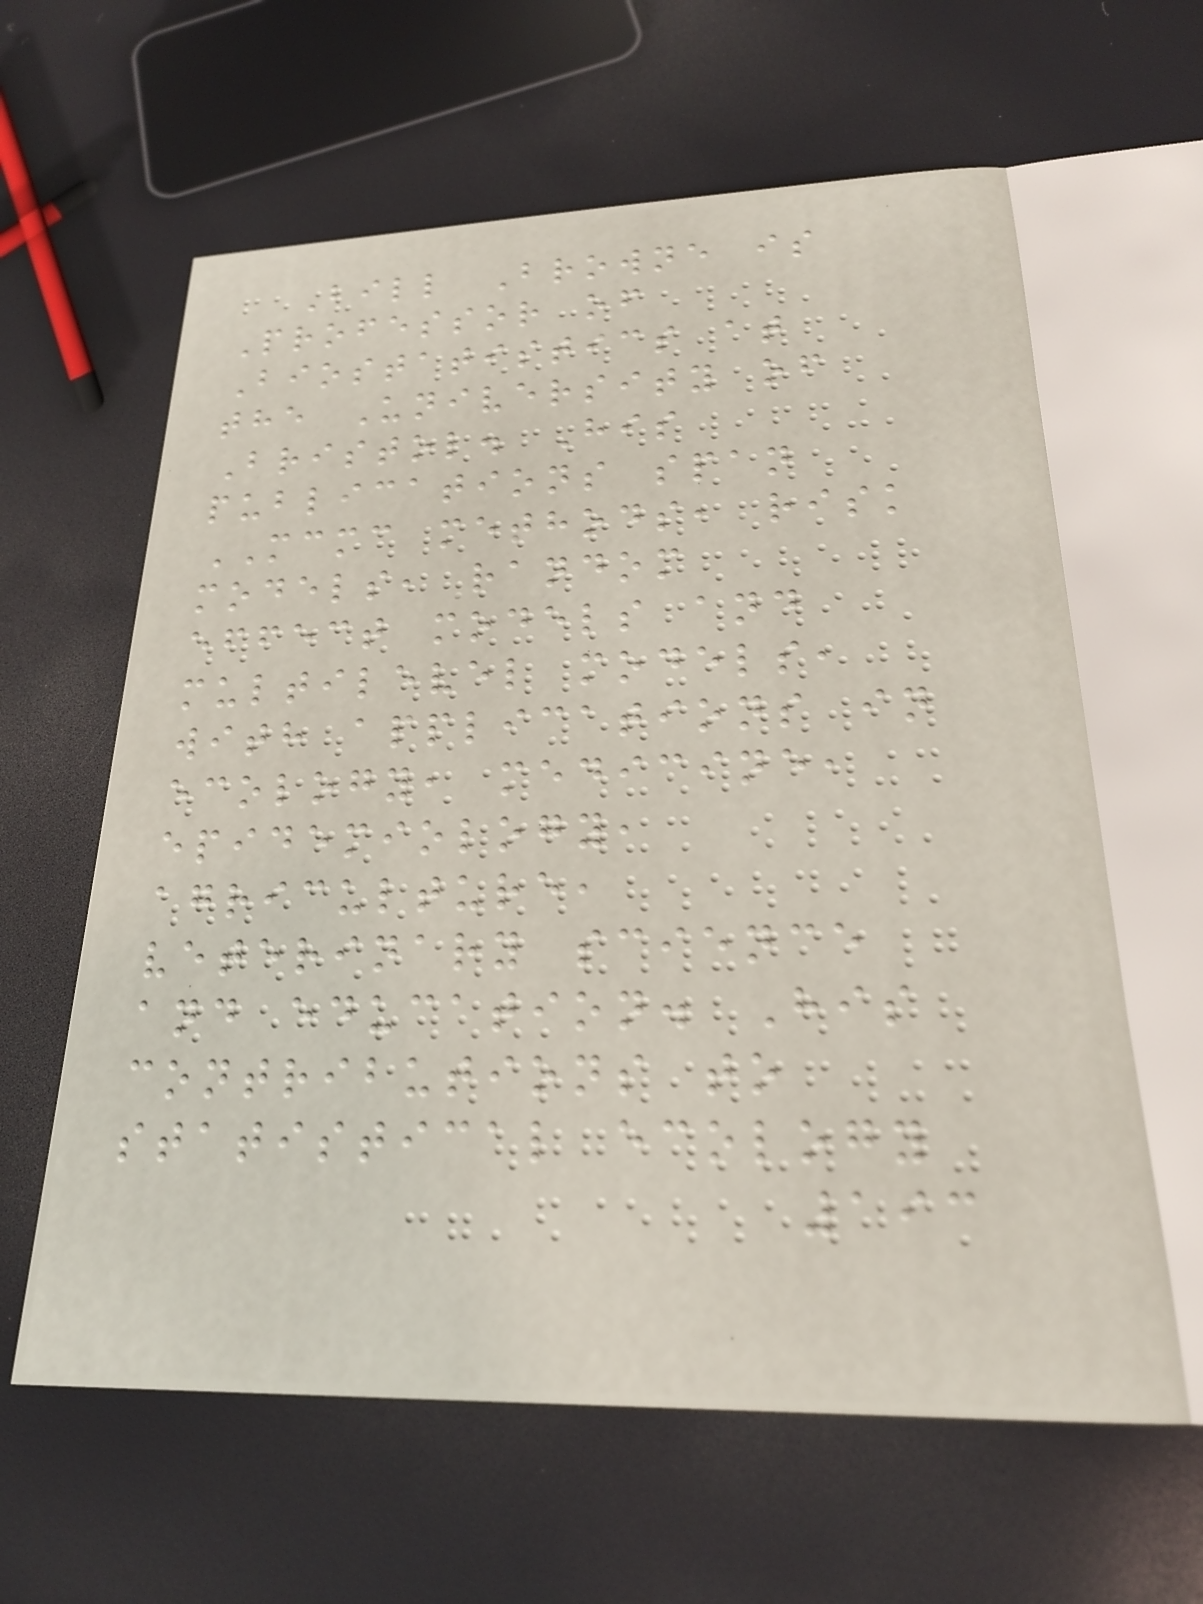Bill Browne is
Professor of
Biostatistics at
the University of
Bristol. His
publications span
MCMC methods, risk
models, random
effect models and
multilevel models,
with applications in
ecology, medicine,
epidemiology,
agriculture,
veterinary science
and education. His
contributions to
statistical ecology
193
